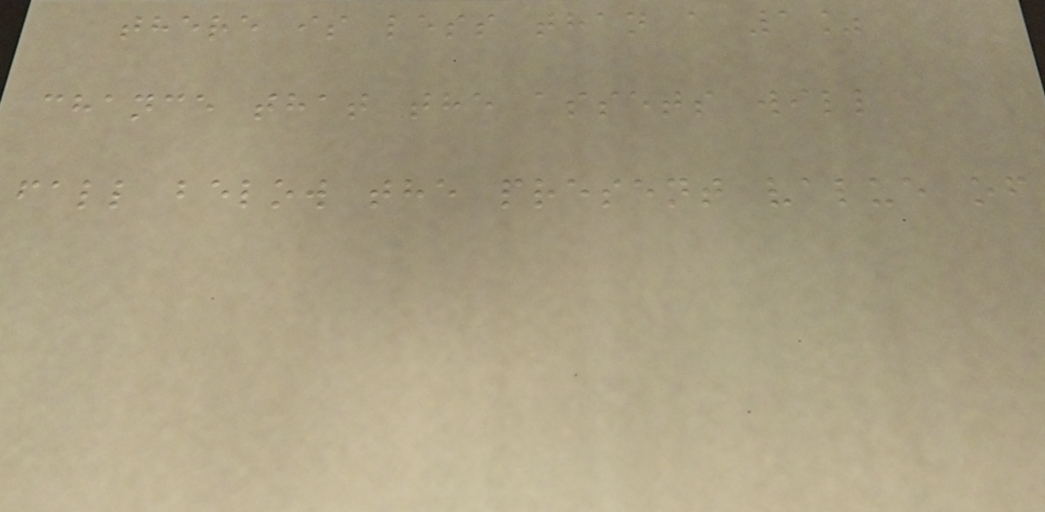there is less than a 1%
chance that the assets will
fall below the present value of
